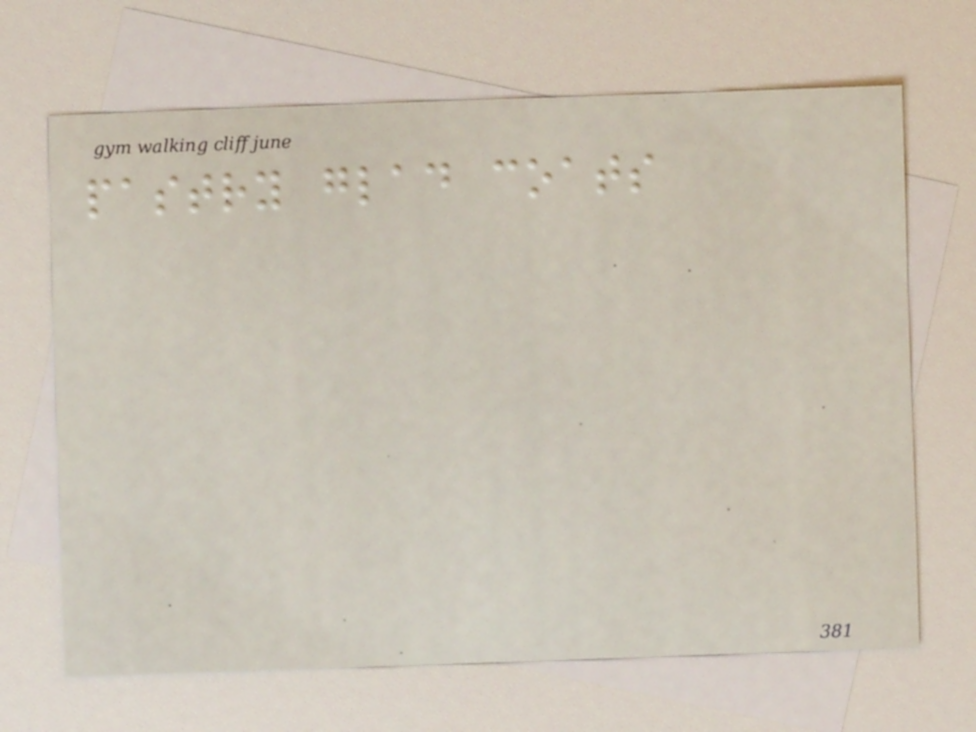pastry glad coats
